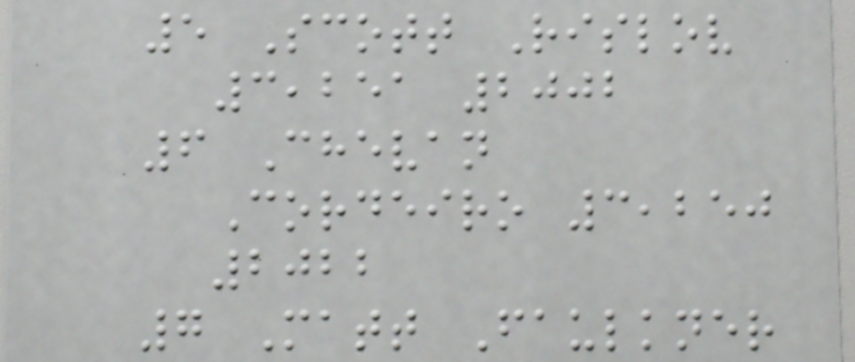5 Scott Rislov
3,251 2002
6 Chevan
Cordeiro 3,250
2022
7 Matt Faulkner
